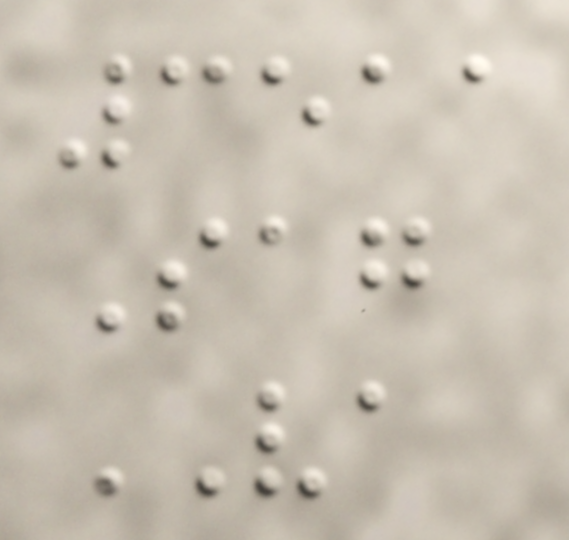3511
Sag
VA
